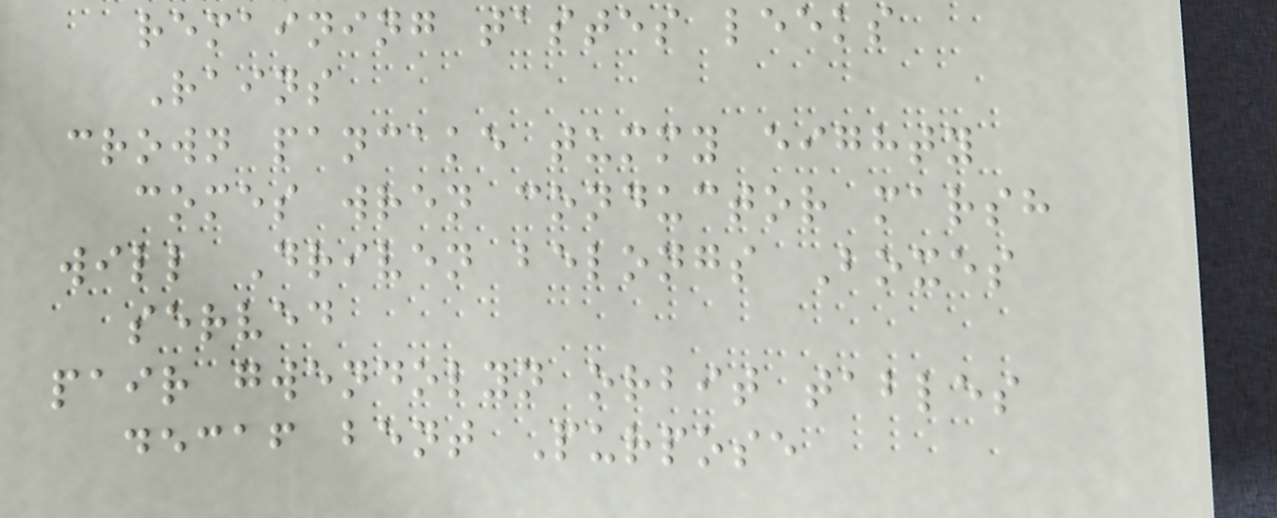remaining tastes leeks
Rains
crown pancake tummy eighty
comes wren conductor marsh
will Driven belongs Boxes
served
pair gwendolyn orbit tables
decaf bent Purpose
